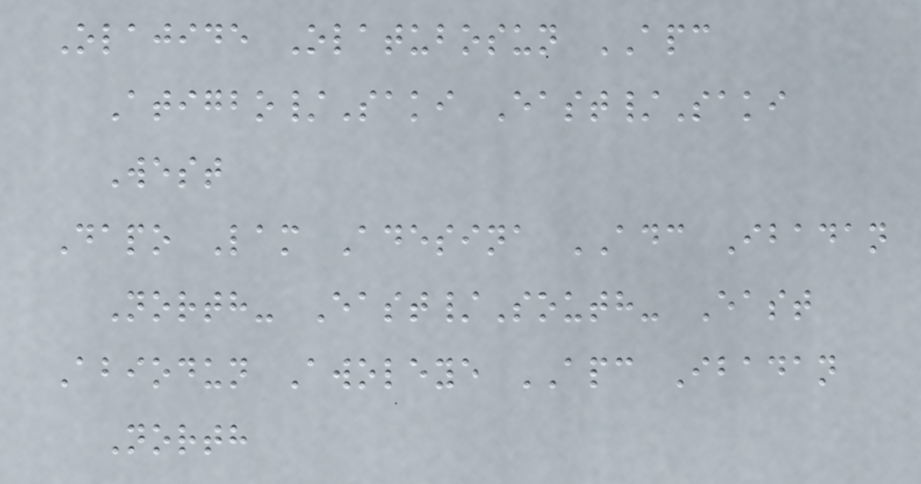Olajide Olatubosun APC
Atigbo/Saki East/Saki
West
Dapo Lam Adesina ADC Ibadan
North- East/South- East
Abiodun Awoleye APC Ibadan
North
